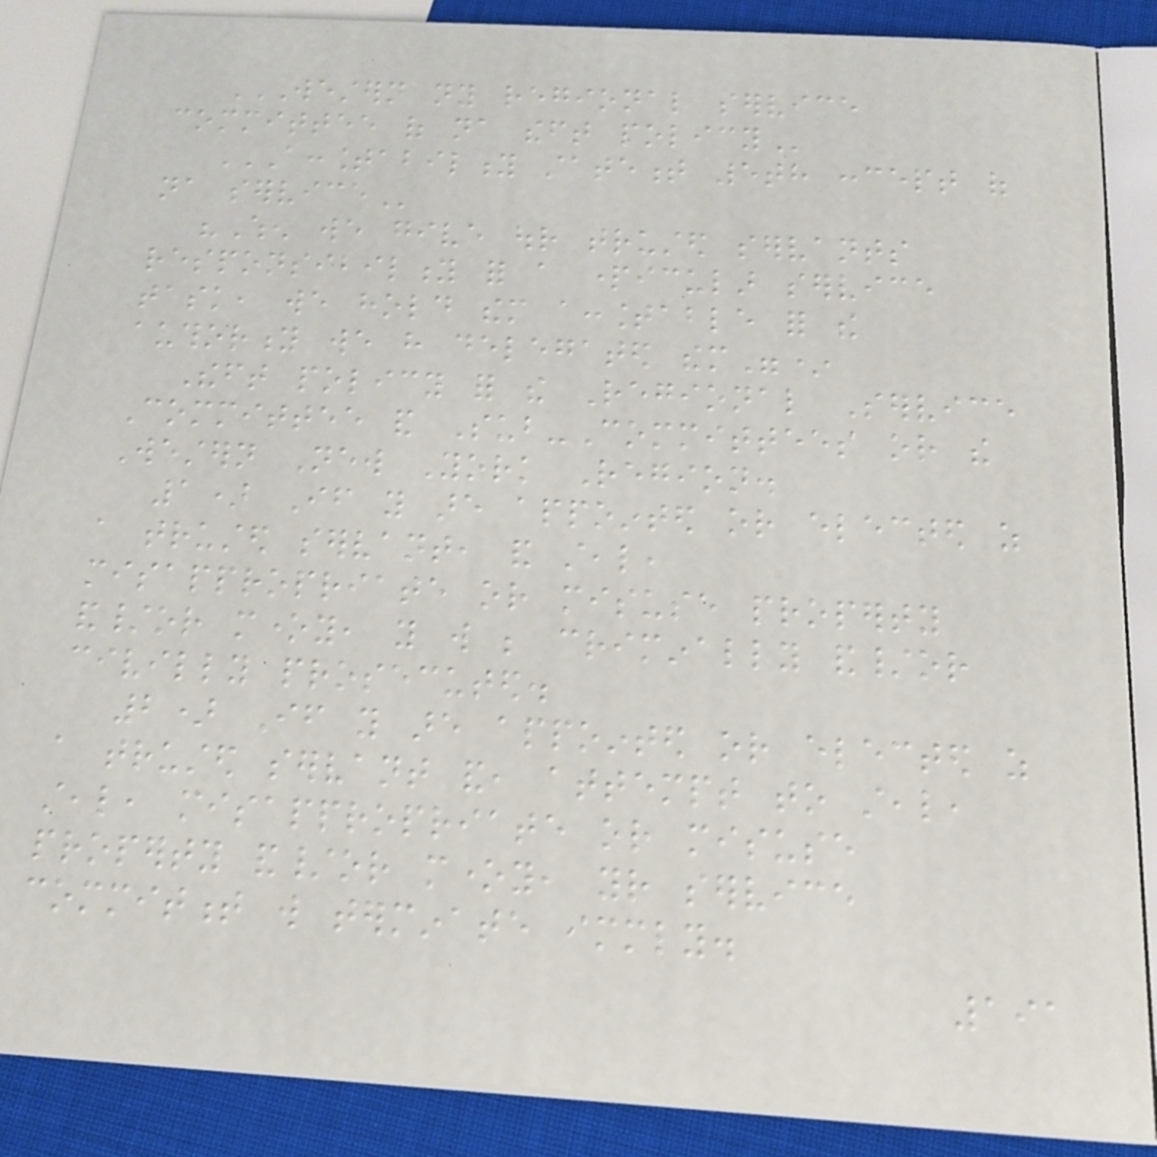WESTERN NY REGIONAL SERVICE
COMMITTEE OF NA THEFT POLICY
ACCOUNTABILITY STATEMENT 5TH CONCEPT OF
NA SERVICE
"When we give our trusted servants
responsibility for a particular service
task, we hold them accountable for the
authority we have delegated them"*
Theft policy for the Regional Service
Committee and Sub-Committees or the
Western New York Region.
1) If you are appointed or elected as
a trusted servant, and steal,
misappropriate or misuse property
and/or money, you will be criminally and/or
civilly prosecuted.
2) If you are appointed or elected as
a trusted servant and, attempt to steal,
steal, misappropriate or misuse
property and/or money, your service
commitment will terminate immediately.
191
